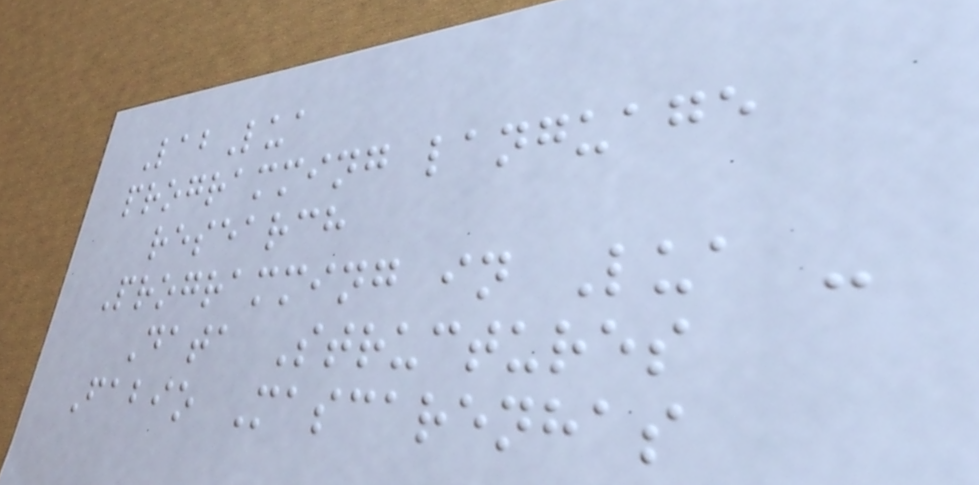LabLua
programming language
research
Programming in Lua -
Data Structures
Fabio Mascarenhas
